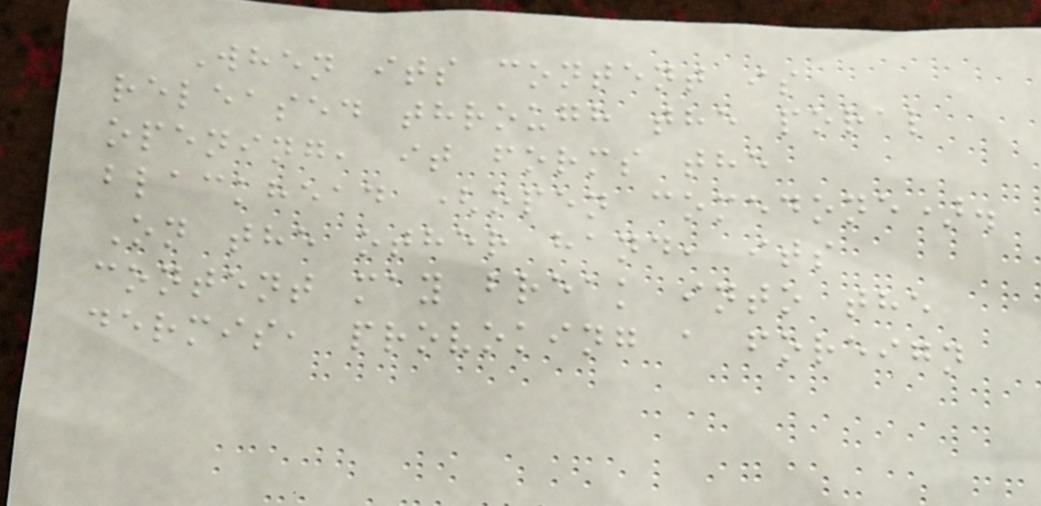When its content is
released through the poral
opening, it forms the
blackhead (open comedone).
On the other hand, its
content may break into the
dermis, provoking a foreign
